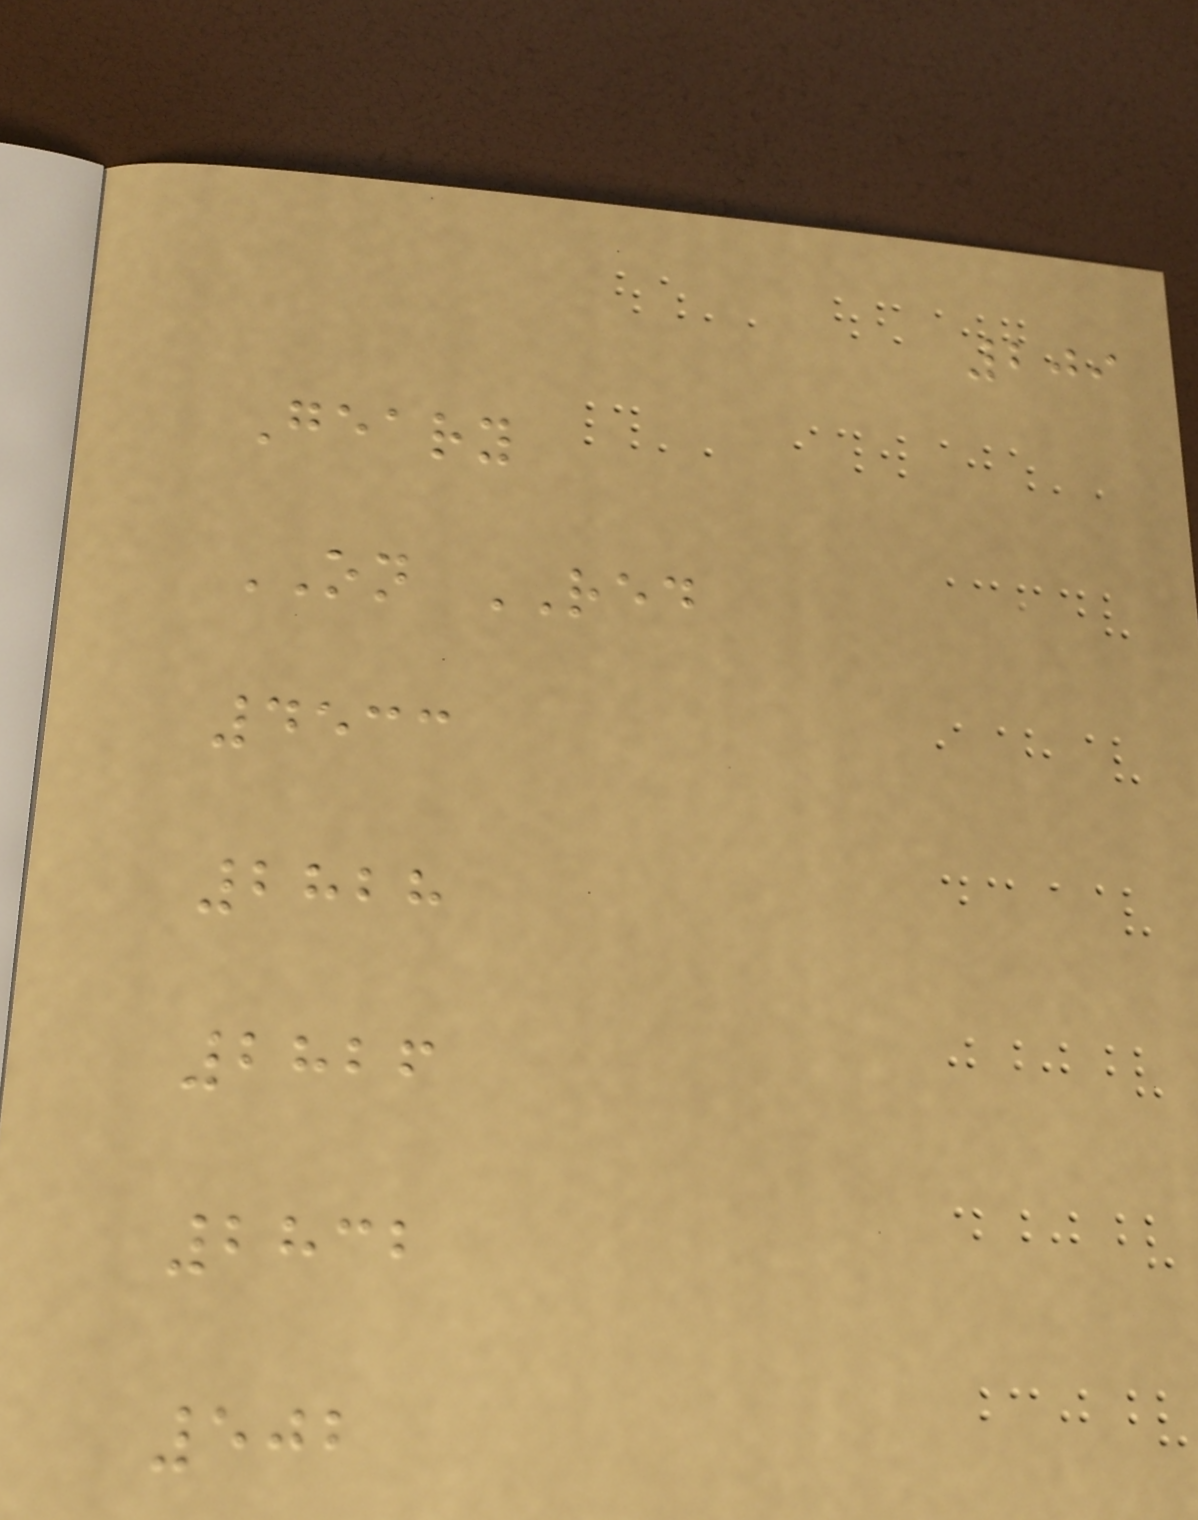209
Geary
ON RED
4533
2828
2826
2832
502
